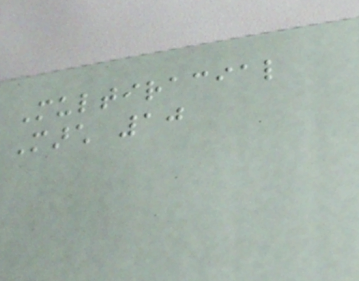Multiracial
March 10
